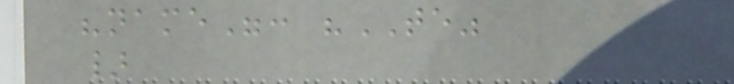"name": "TE"
}
